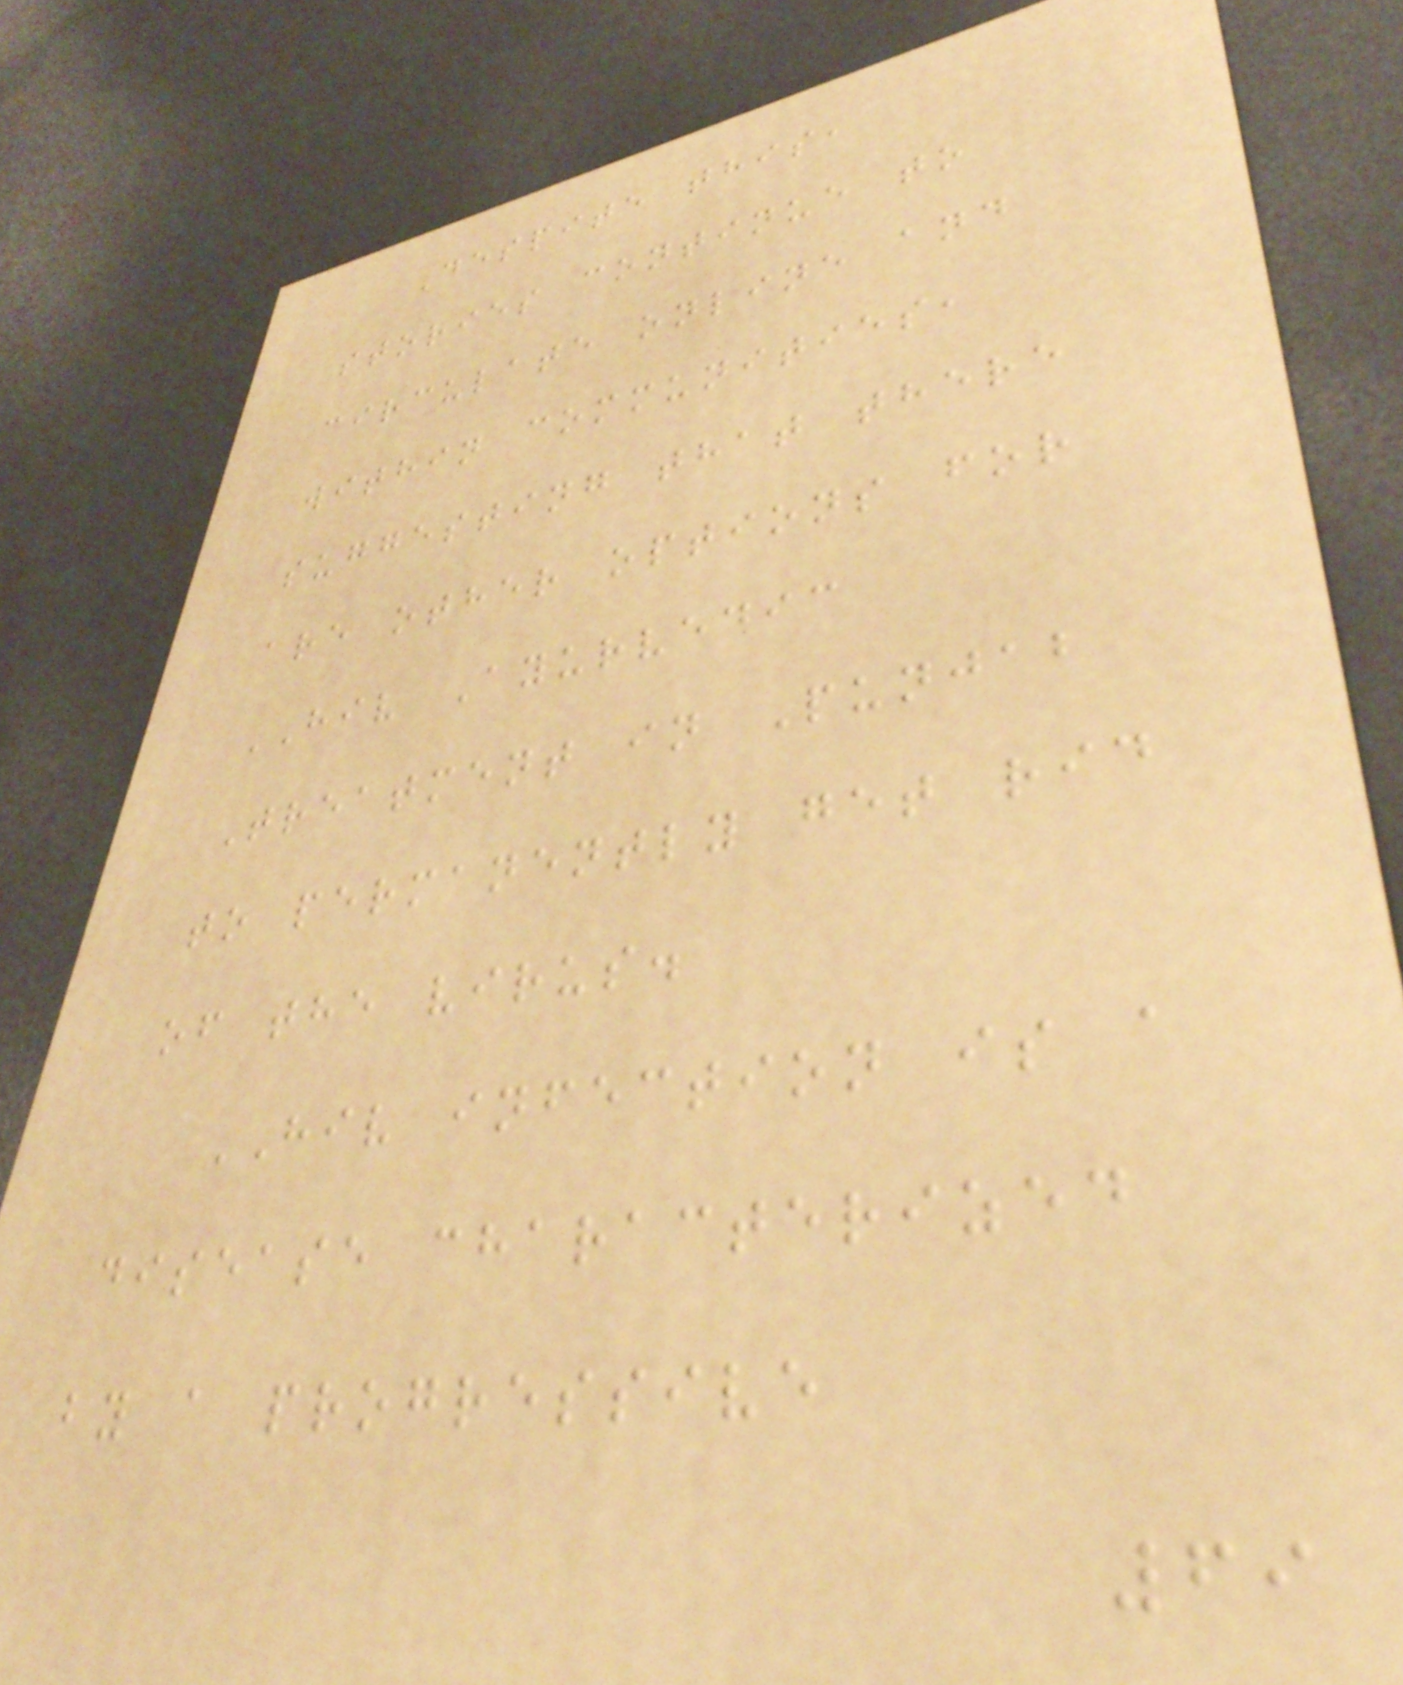Despite this,
stories continue to
circulate online and
within communities,
suggesting that there
are other options for
HIV Ayurvedic
Treatment in Punjab
to permanently get rid
of the virus.
HIV infection is a
disease characterized
by a progressive
69
